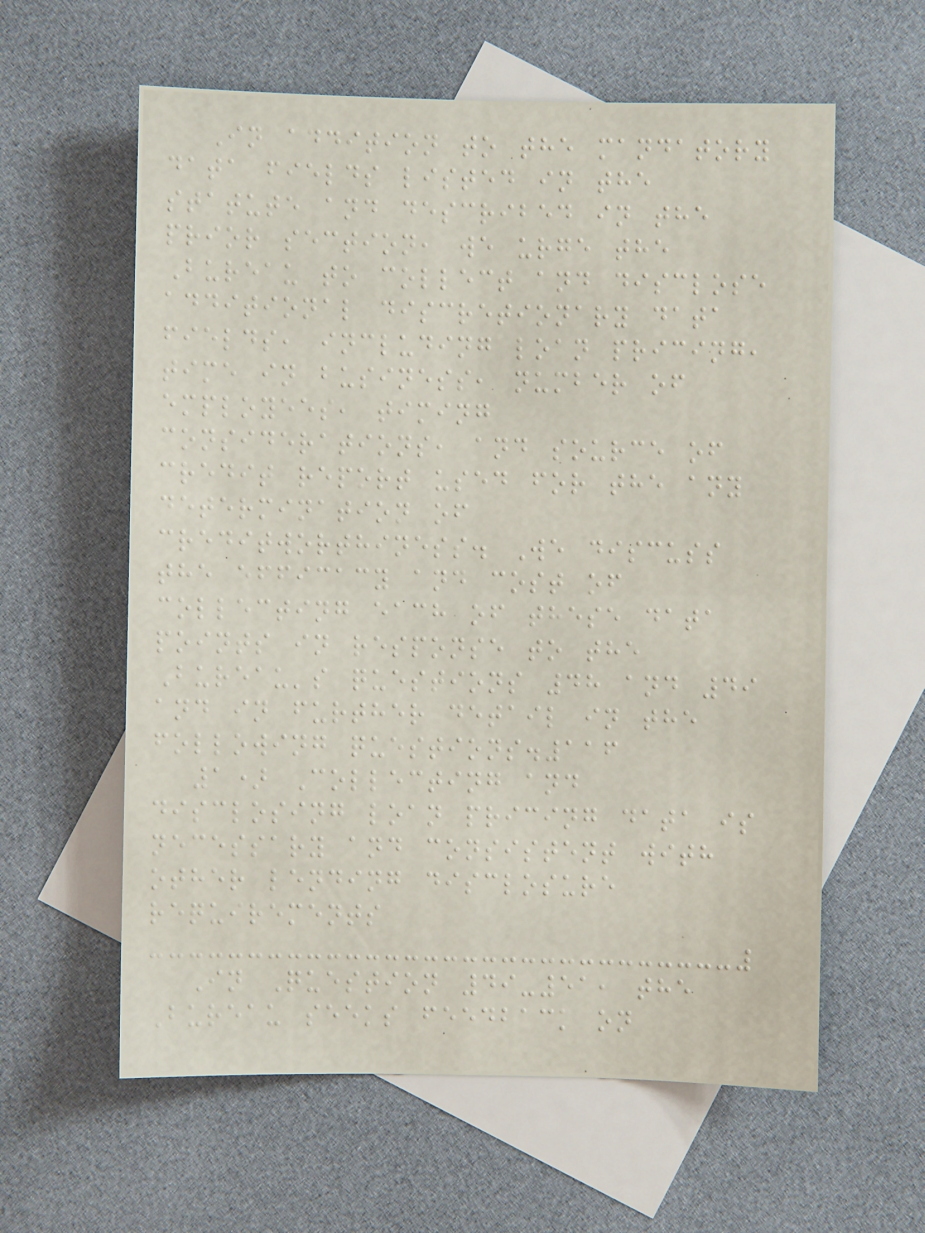In addition to the mandatory
data fields listed in the
statute and described in the
prior section, we urge the
Bureau to collect and disclose
additional discretionary data
fields, including loan pricing,
time in business, number of
employees, timing
considerations, and source of
credit report used for the any
determination of
creditworthiness. We discuss
the efficacy and cost of
collecting each of these data
points in response to the
Bureau's questions 48 and 49
and in further detail in the
following questions.116
1) Collecting and
disclosing loan pricing data is
necessary and consistent with
other lending disclosure
requirements
In Question 49-51, the
Bureau seeks feedback on
